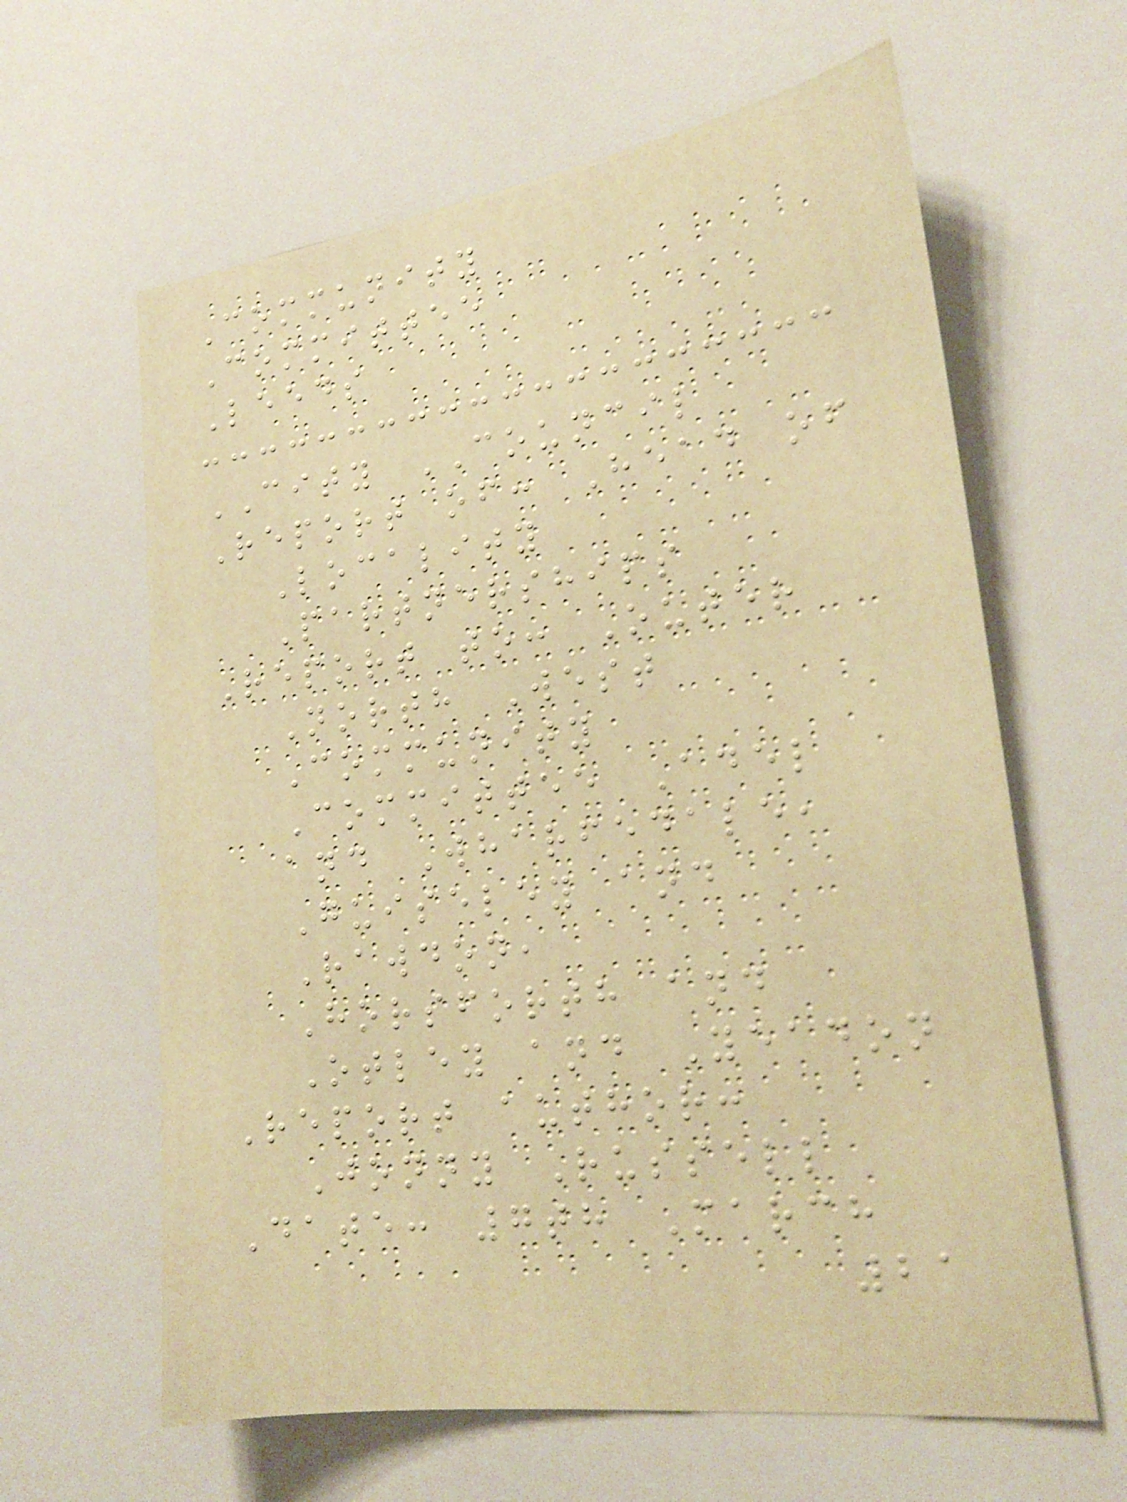Community
Committee
Leeds
CITY COUNCIL
Report of: Head of
Locality
Partnerships
Report to: Outer
North West
Community
Committee Adel
and Wharfedale,
Guiseley and
Rawdon,
Horsforth and
Otley and Yeadon
Report author:
Jonny Russell
Date: 7th March
21
